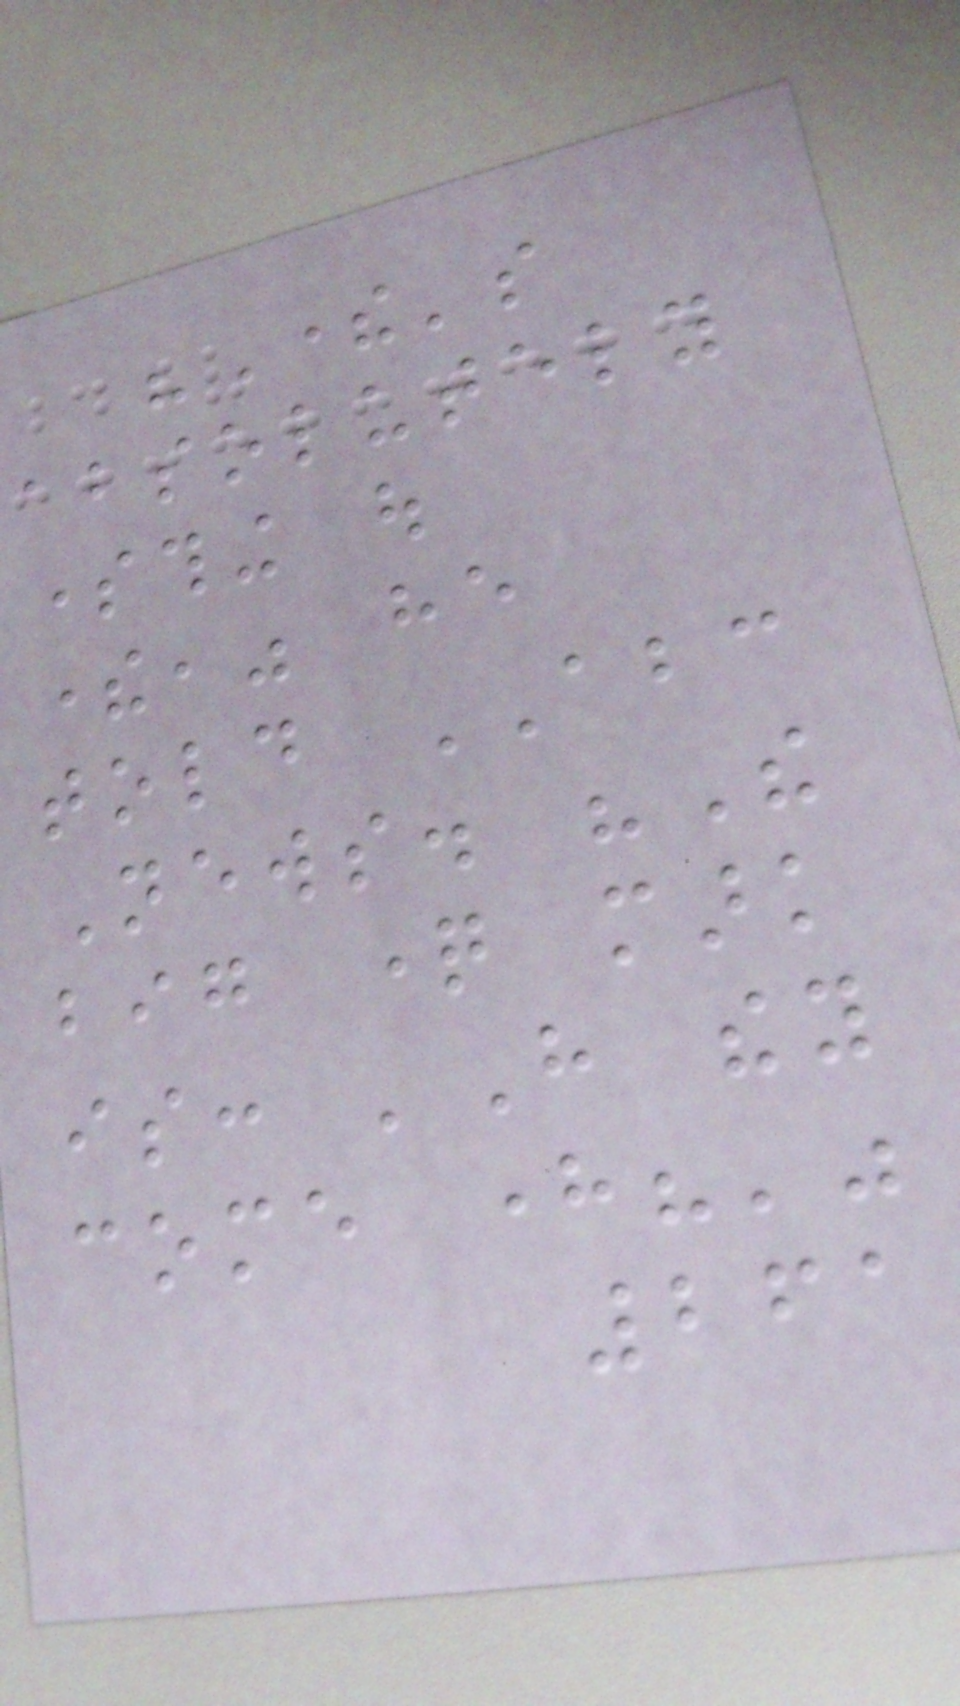"There's
absolutely
something out
there," he
told ABC
News. "The
big question mark
is: 'Have they
come here?'"
261
